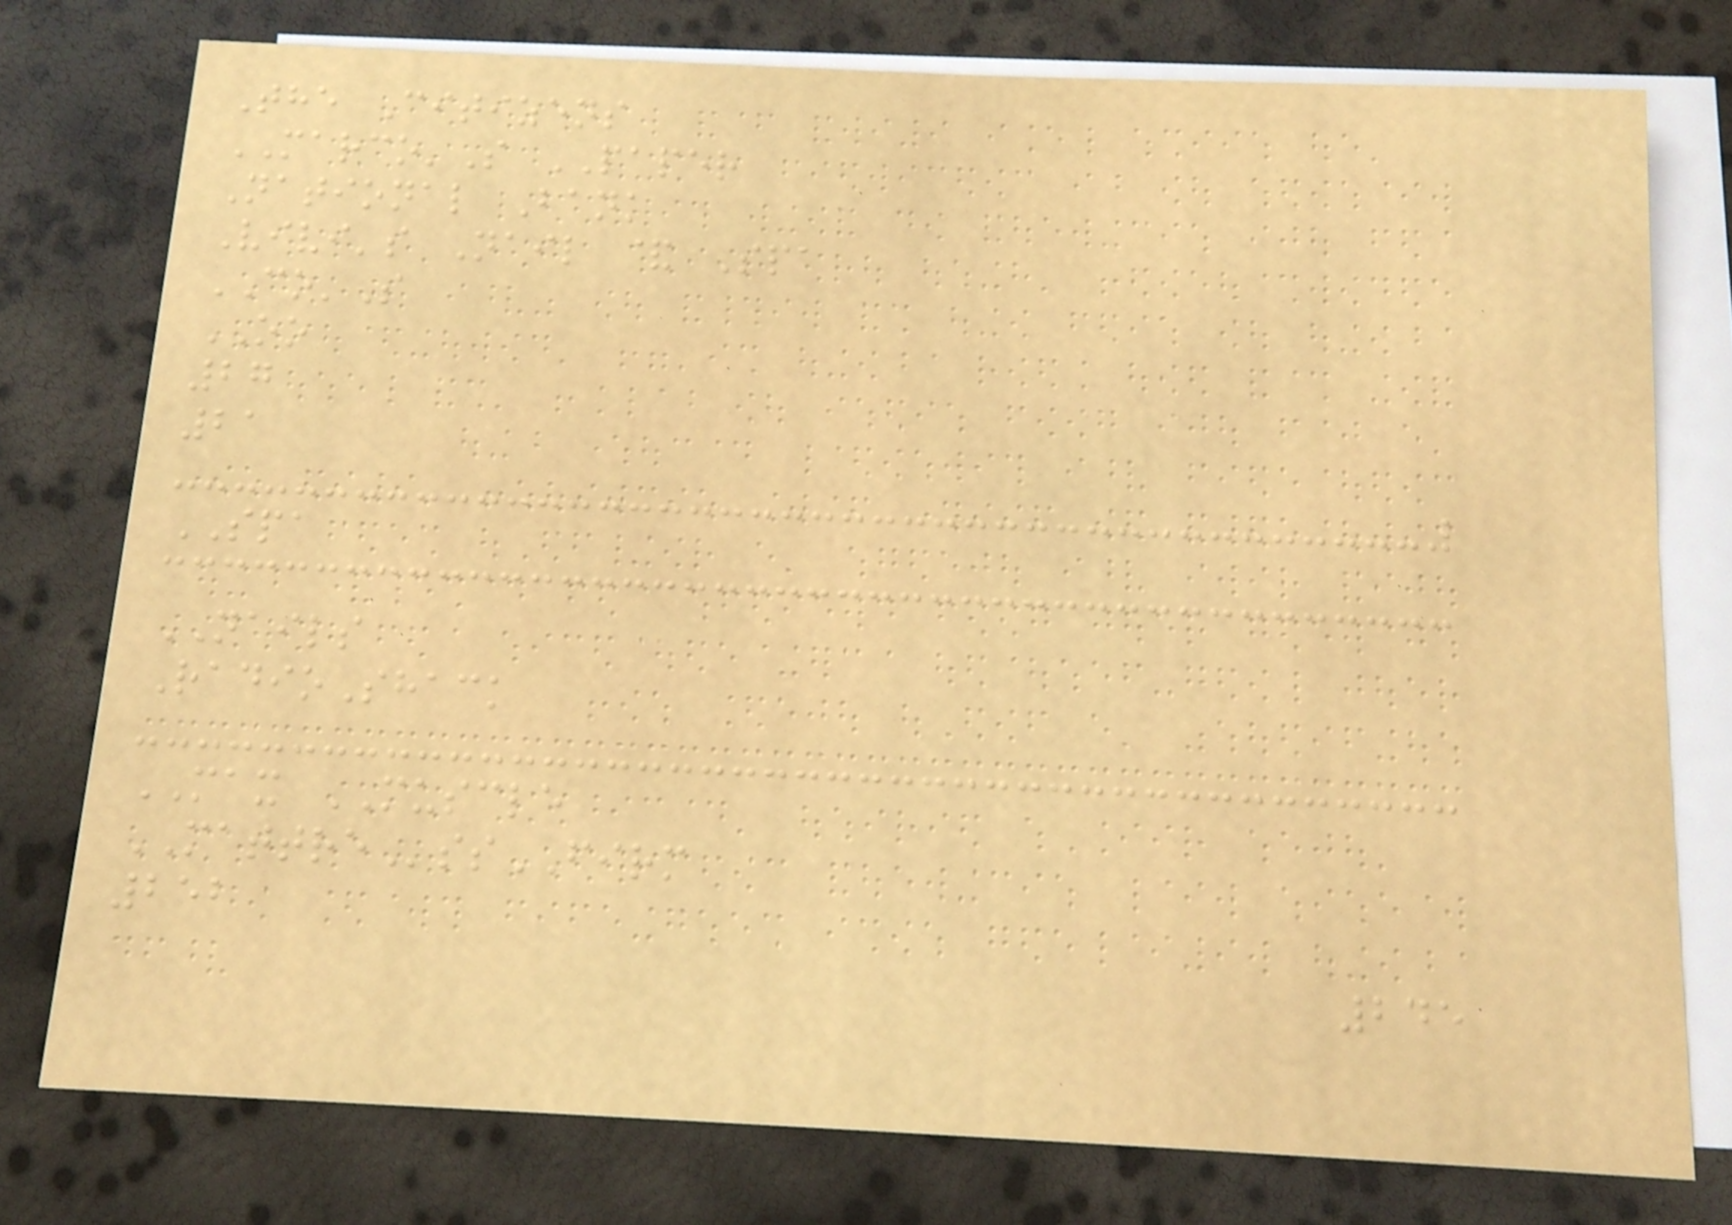The Citizens
MARCO'S PAPER
National Bank
Vivi's Nail & Spa
CO'S
OO
27
21
SPA
NAILS
RadioShack
MAX MUSCLE
MATTREssFIRM
252
245
